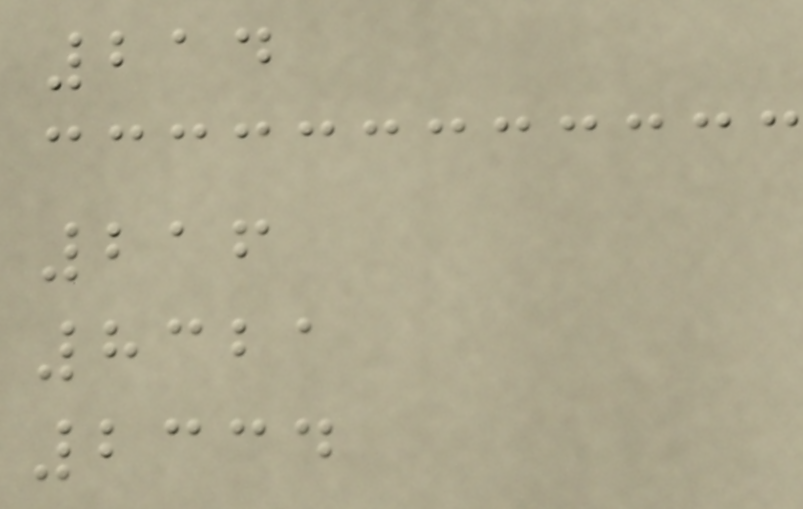214
216
8321
2334
